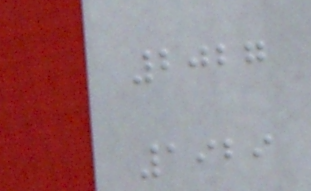2027
1929
